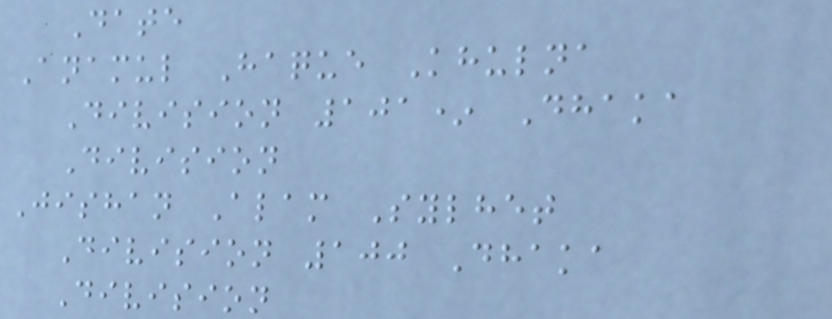Date
Anamul Haque Khulna
Division 101* Dhaka
Division
Jishan Alam Sylhet
Division 100 Dhaka
Division
